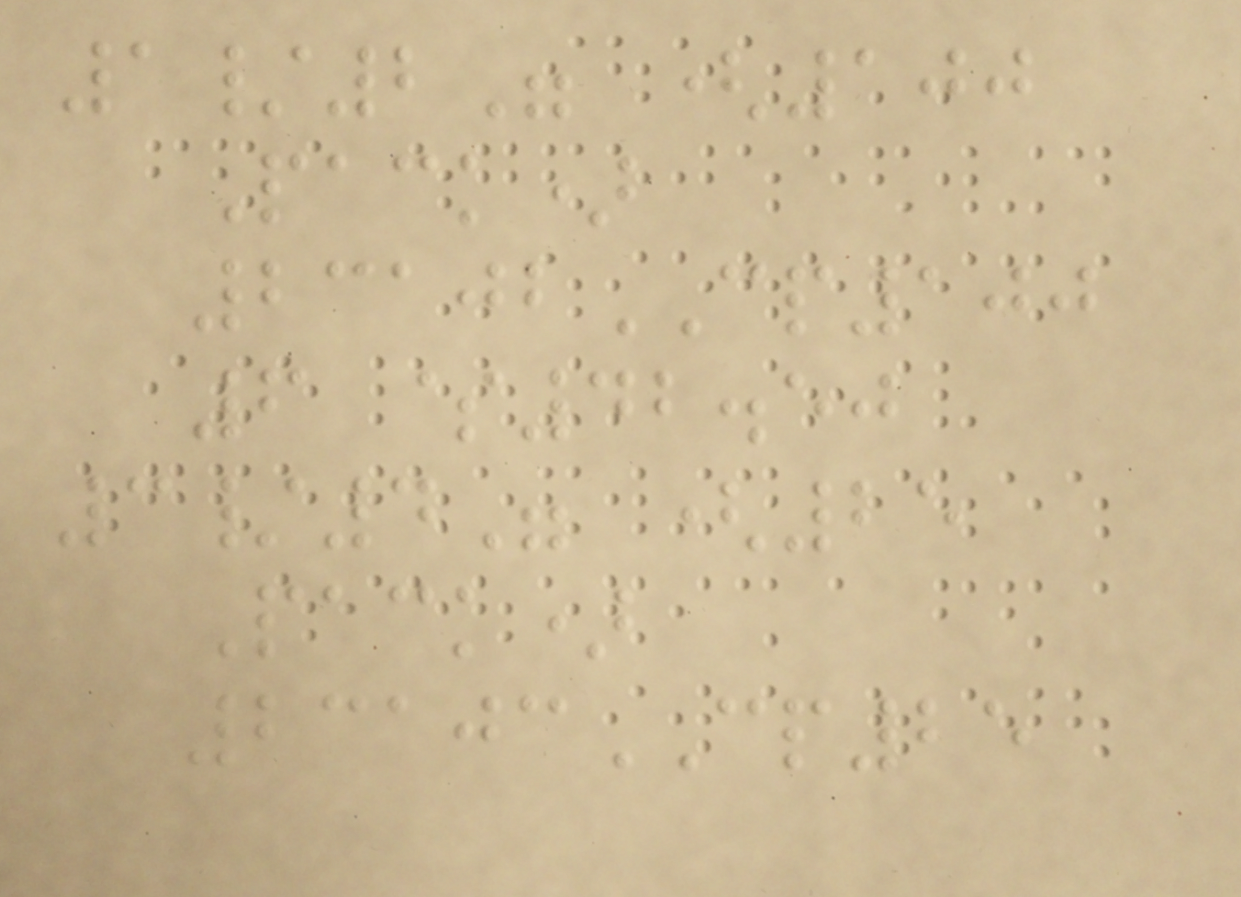1/2" (100
Pack)
23102CP100
6 $42.50
3/4" (25
Pack)
23103CP25
